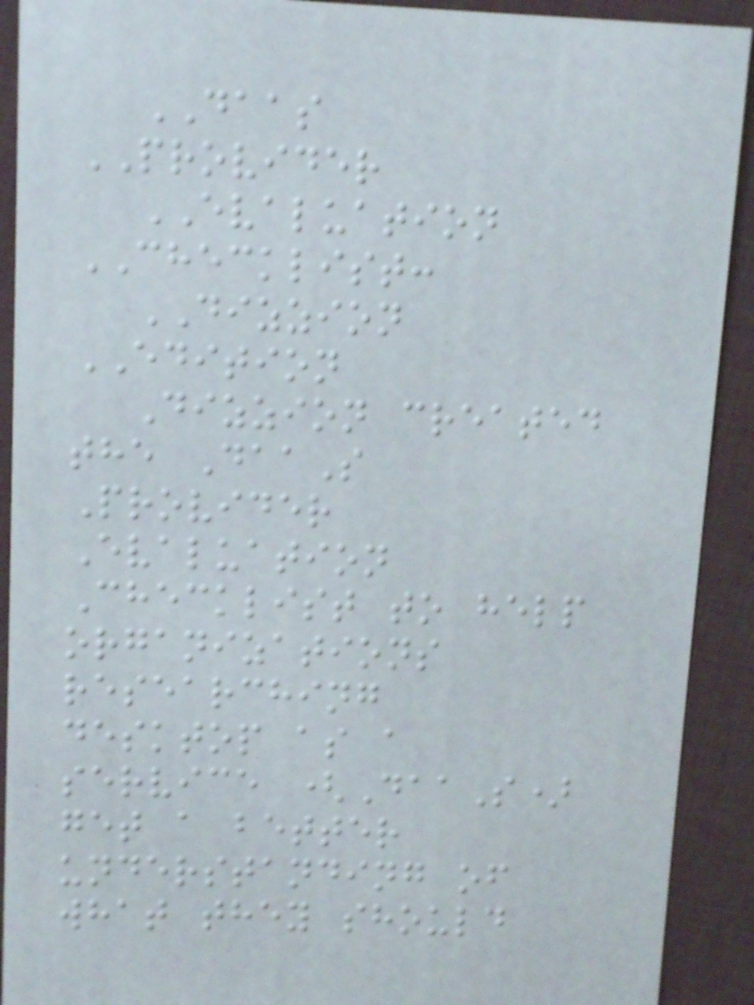DAAS
PROVIDER
EVALUATION
CHECKLIST:
DIZZION
EDITION
Dizzion created
the DaaS
Provider
Evaluation
Checklist to help
organizations
researching
desktop as a
service (DaaS)
get a better
understanding of
what they should
